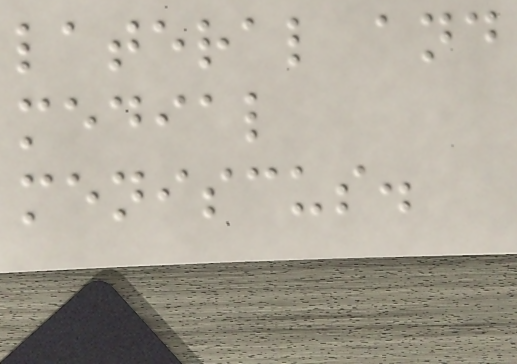lateral and
medial
meniscus.
